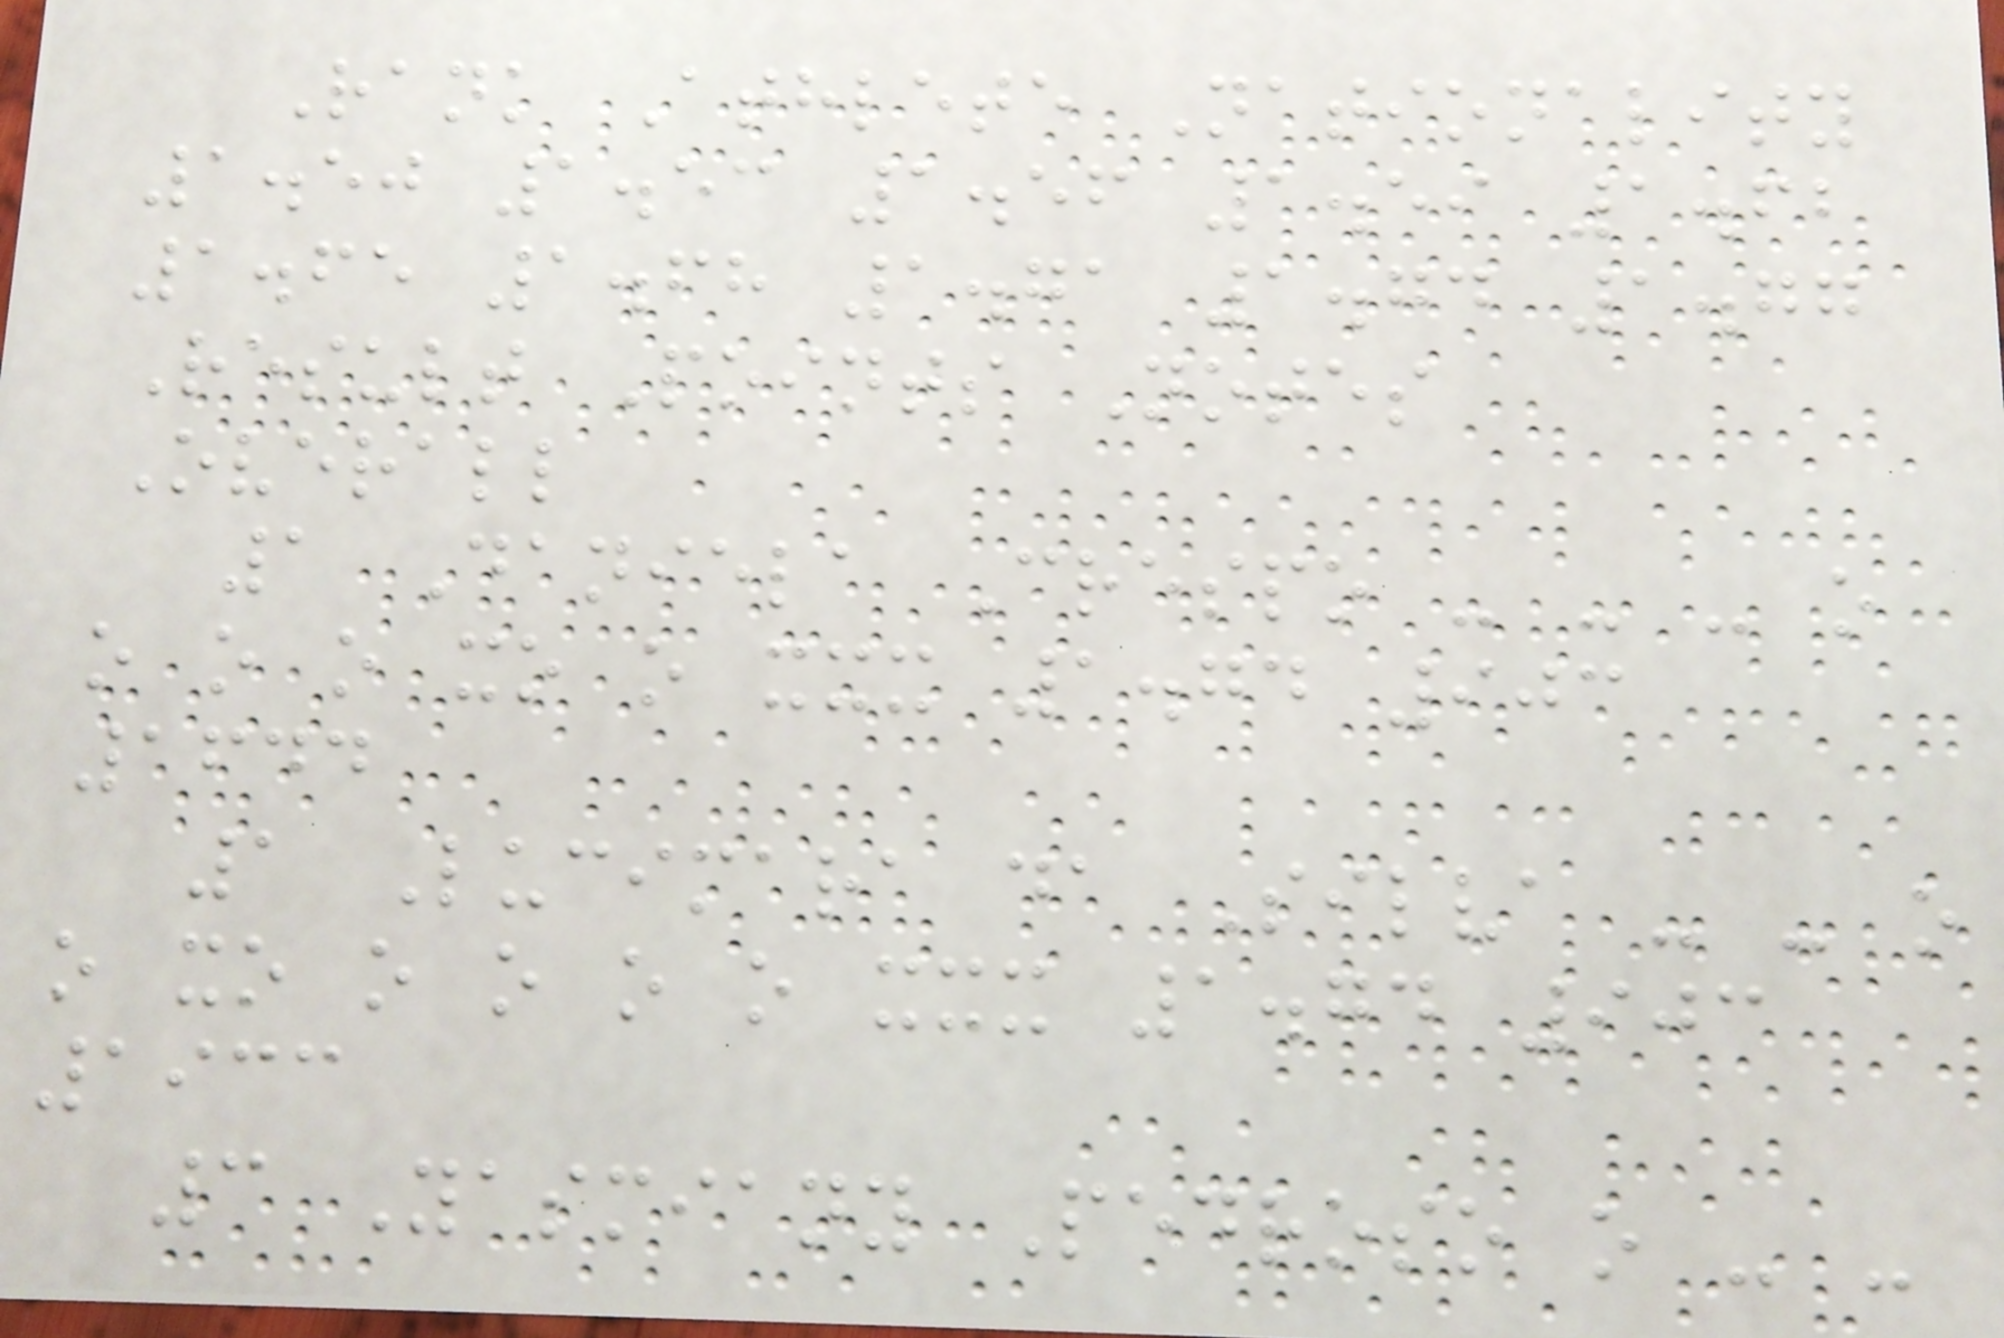Rank Athlete Nationality
1.50 1.53 1.56 1.59 1.62
1.65 1.68 1.71 1.74 1.77
Result Points Notes
Overall
1 Daniela Crespo - - - o
o o o xo o xxx 1.74 903
1644
1 Lucimara da Silva - - o
o xo o o o o xxx 1.74 903
1933
3 Yasmiany Pedroso o - -
